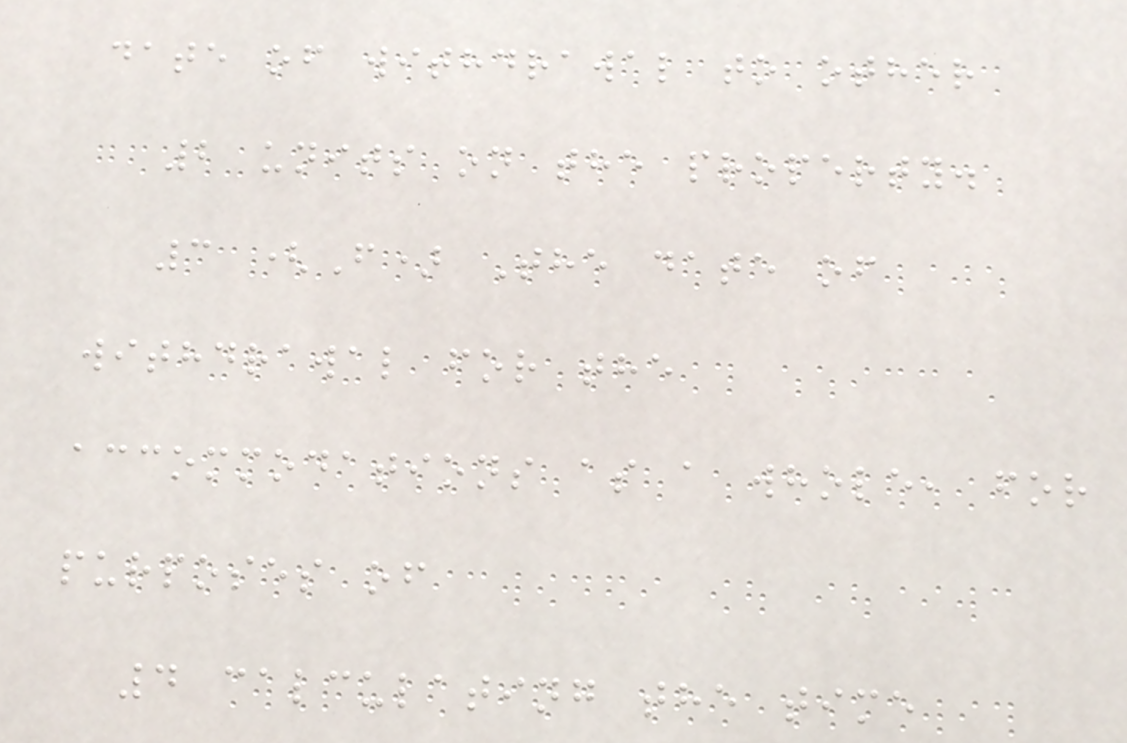date of withdrawal to other
2 units on the property.
3 (F) The date of
withdrawal for the
accommodations as a whole, for
purposes of
4 calculating the time
